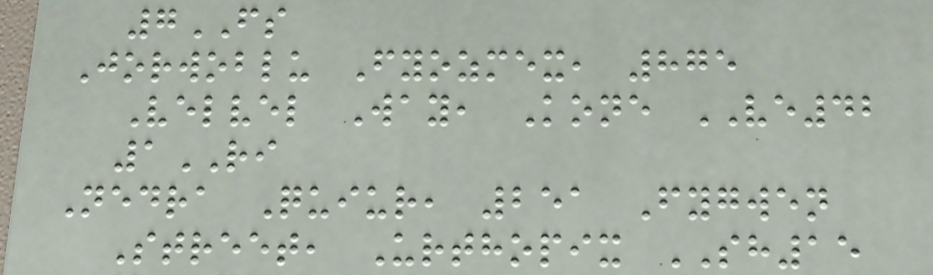7FS
Jorwoblu Fyozmex, 875
Velvel Way, Kone VE42
1RI
Nedra Quiur, 251 Fygwen
Street, Urthopix SH15
